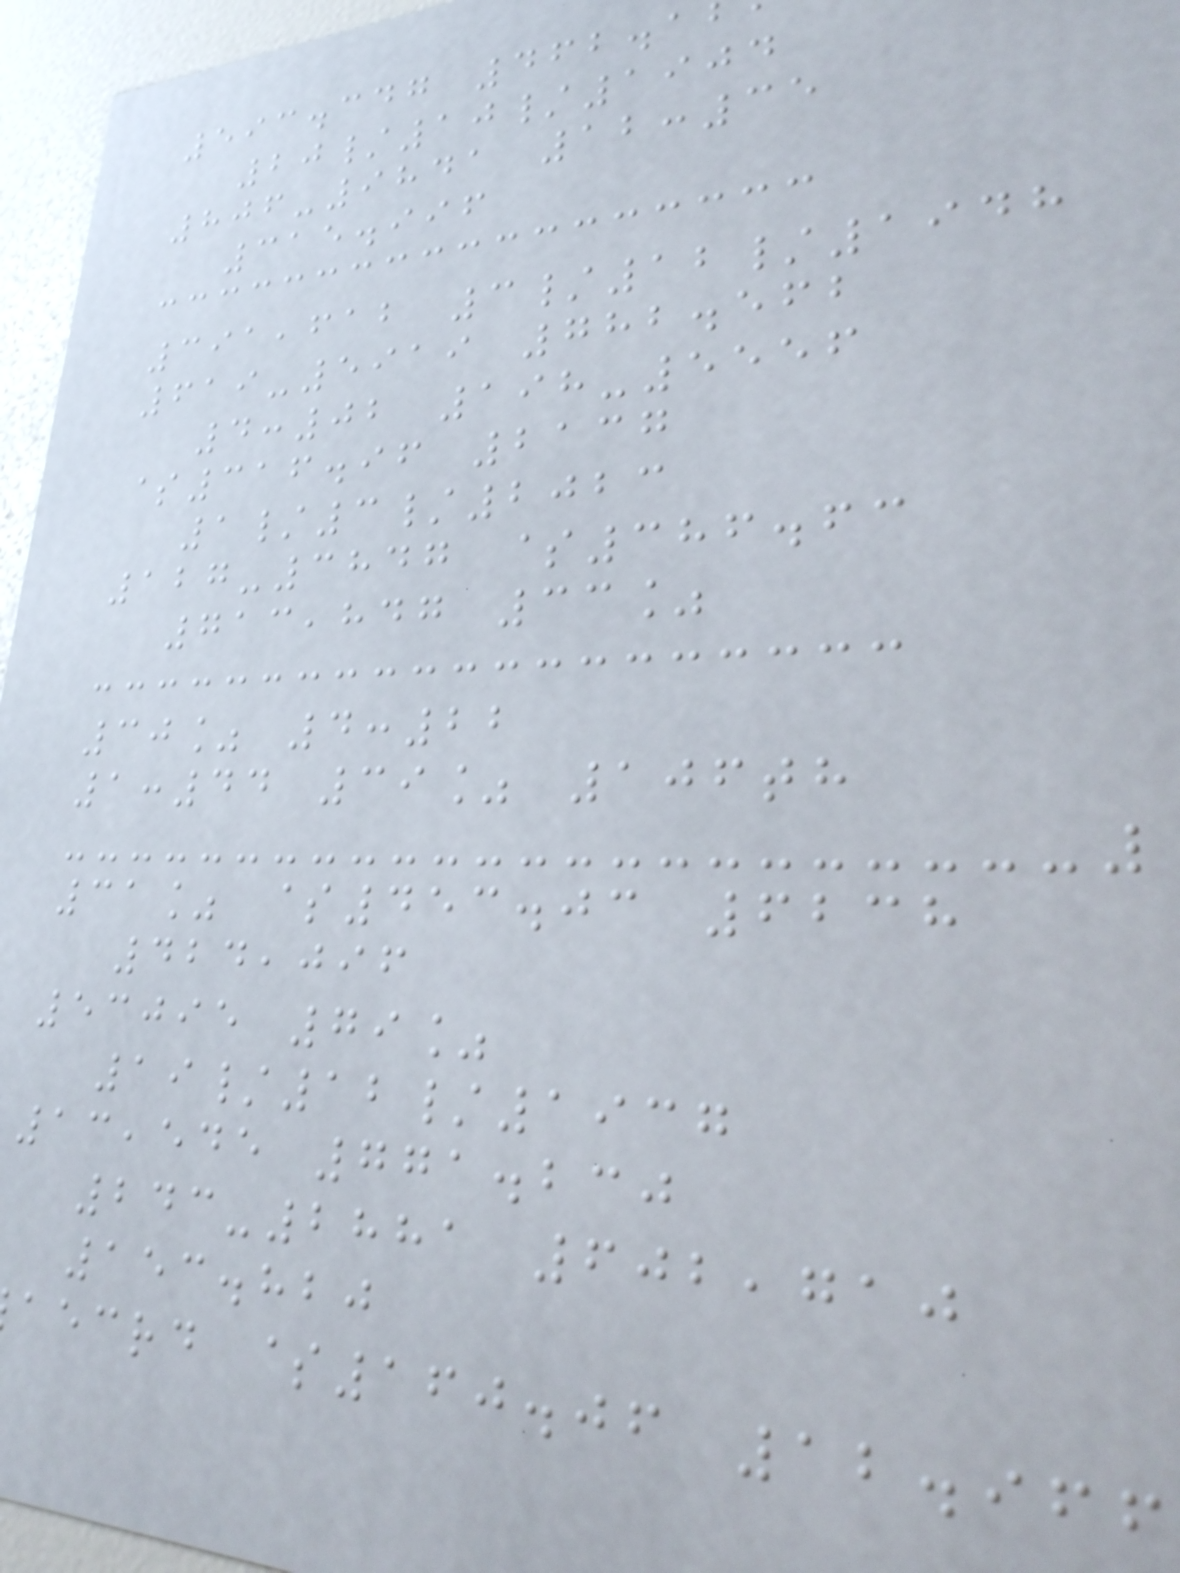593.347 462.1
20/10/1904
806-9841 12:35
315.996
391,612 3/12/1948
619-5919 782.562
4:02 198-5556
$316.96 2137
1/3/2023
127-3847 $386.63
713,847 33%
30% 4:22
1:44 39% 106th
31% $453.03 6238
424,096
53095 79%
19/12/1937
13,545 771.230
243-2881 602,710
153.820
aecrd $160.06 12.966
